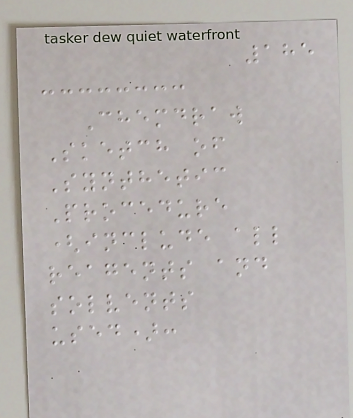185
Chemdraw
Sketch of
Synthetic
Procedure
(include all
reagents and
solvents
used):
